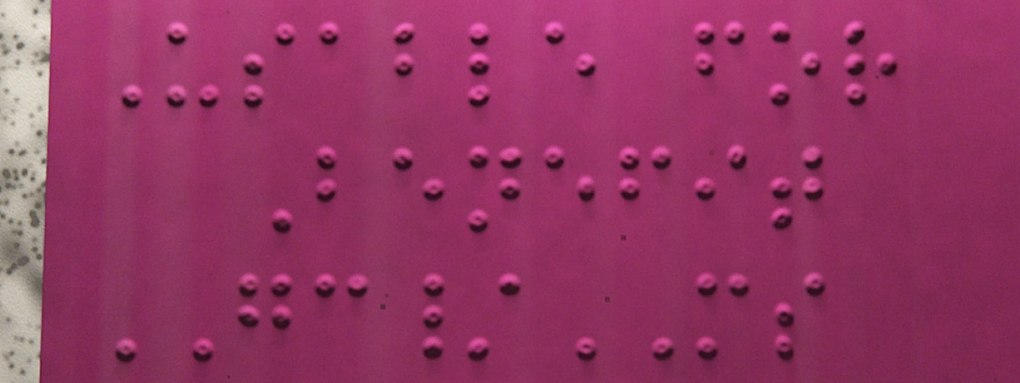Usable for
Benefit
GC/MS
